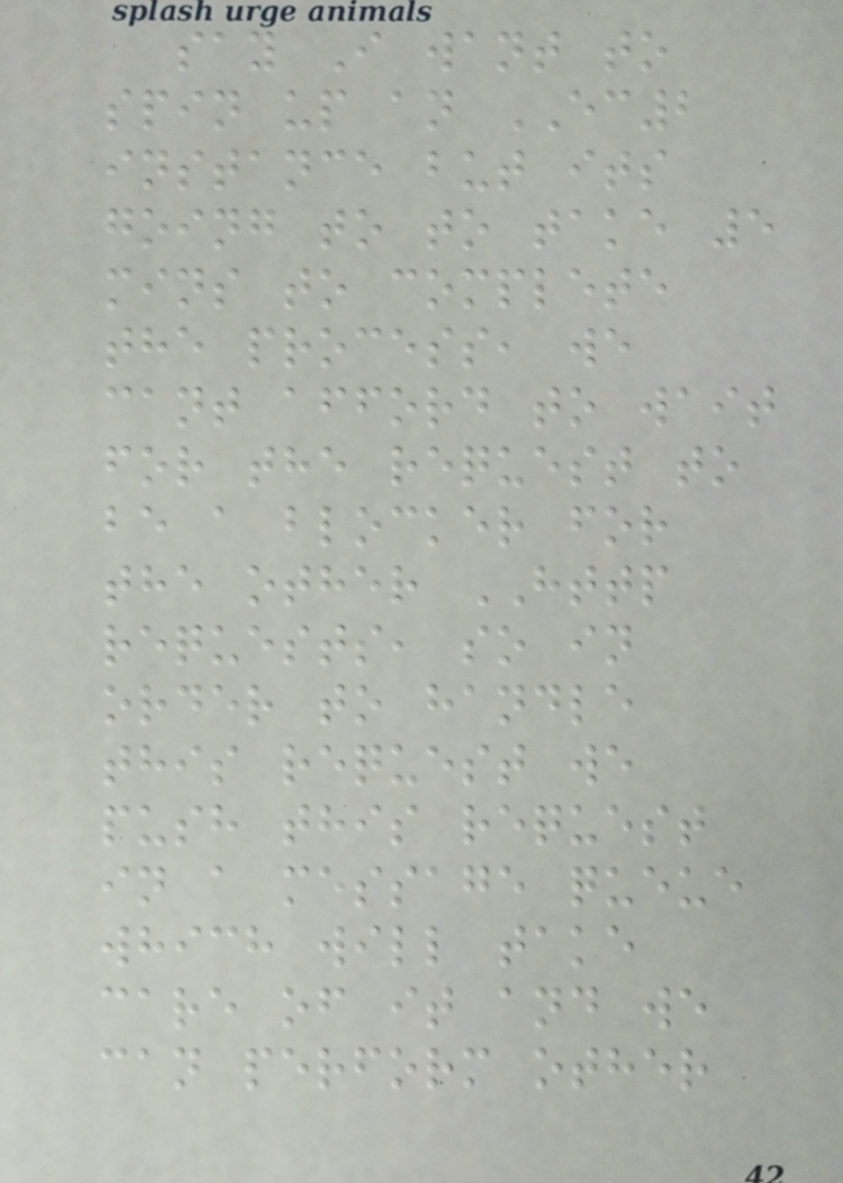say I want to
spin up an EC2
instance but its
going to to take 5
mins to complete
the process, we
cant afford to wait
for the request to
be a blocker for
the other HTTP
requests, so in
order to handle
this request we
push this request
in a message queue
which will take
care of it and we
can perform other
